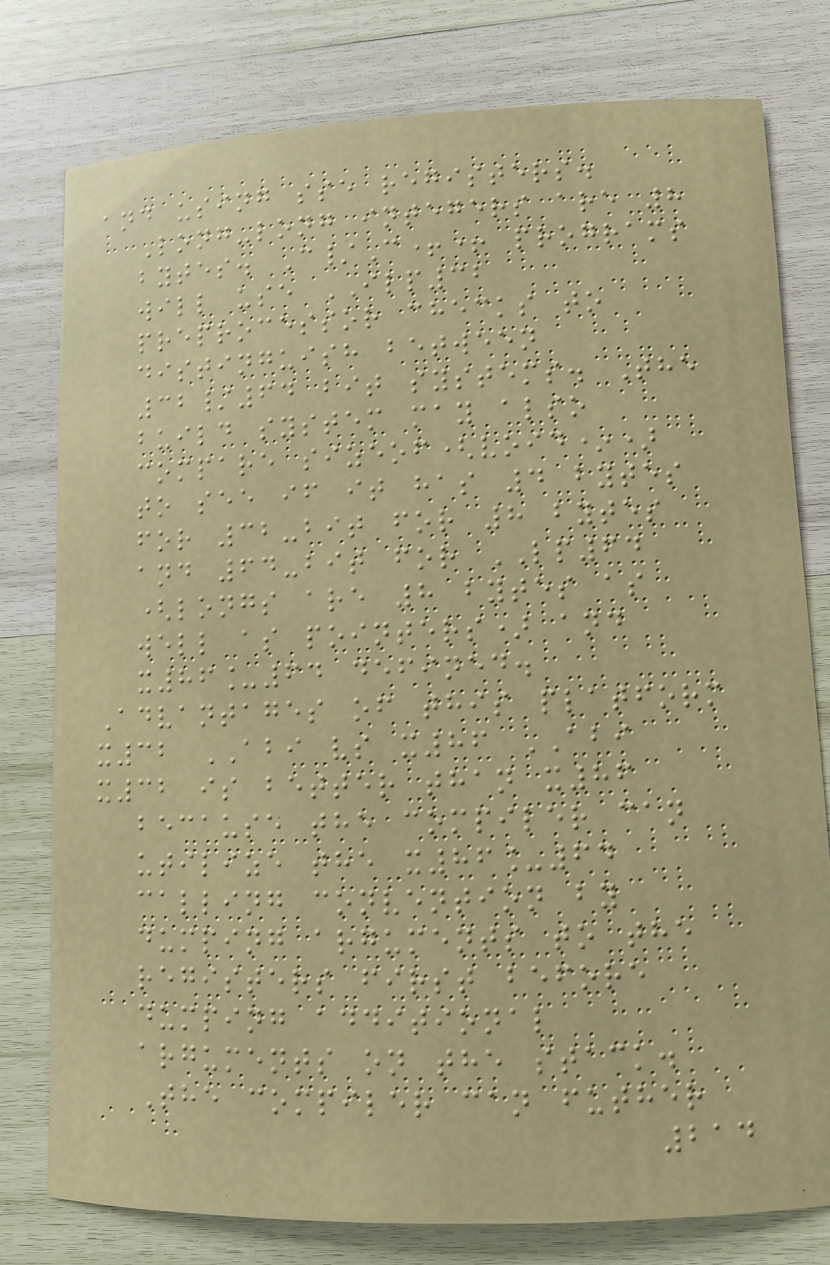and using sse registers.
Long-long integers are 8
bytes. C/C++ programs
will use ILP32
preprocessor checks to
distinguish between
32/64 bit systems. The
build system may also
compare sizeof(void*)
to see if it has 4 bytes
for 32-bit for 8 bytes
and 64-bit for LP64
(longs are 8 bytes as
well as pointers) and
x86_64 defined.
Advantages of this platform
x32 ABI vs x86 ABI
x32 is better than x86
because the compiler can
utilize the x86_64
calling convention by
dumping arguments to the
registers first before
dumping additional
arguments on the stack.
The compiler can futher
214
